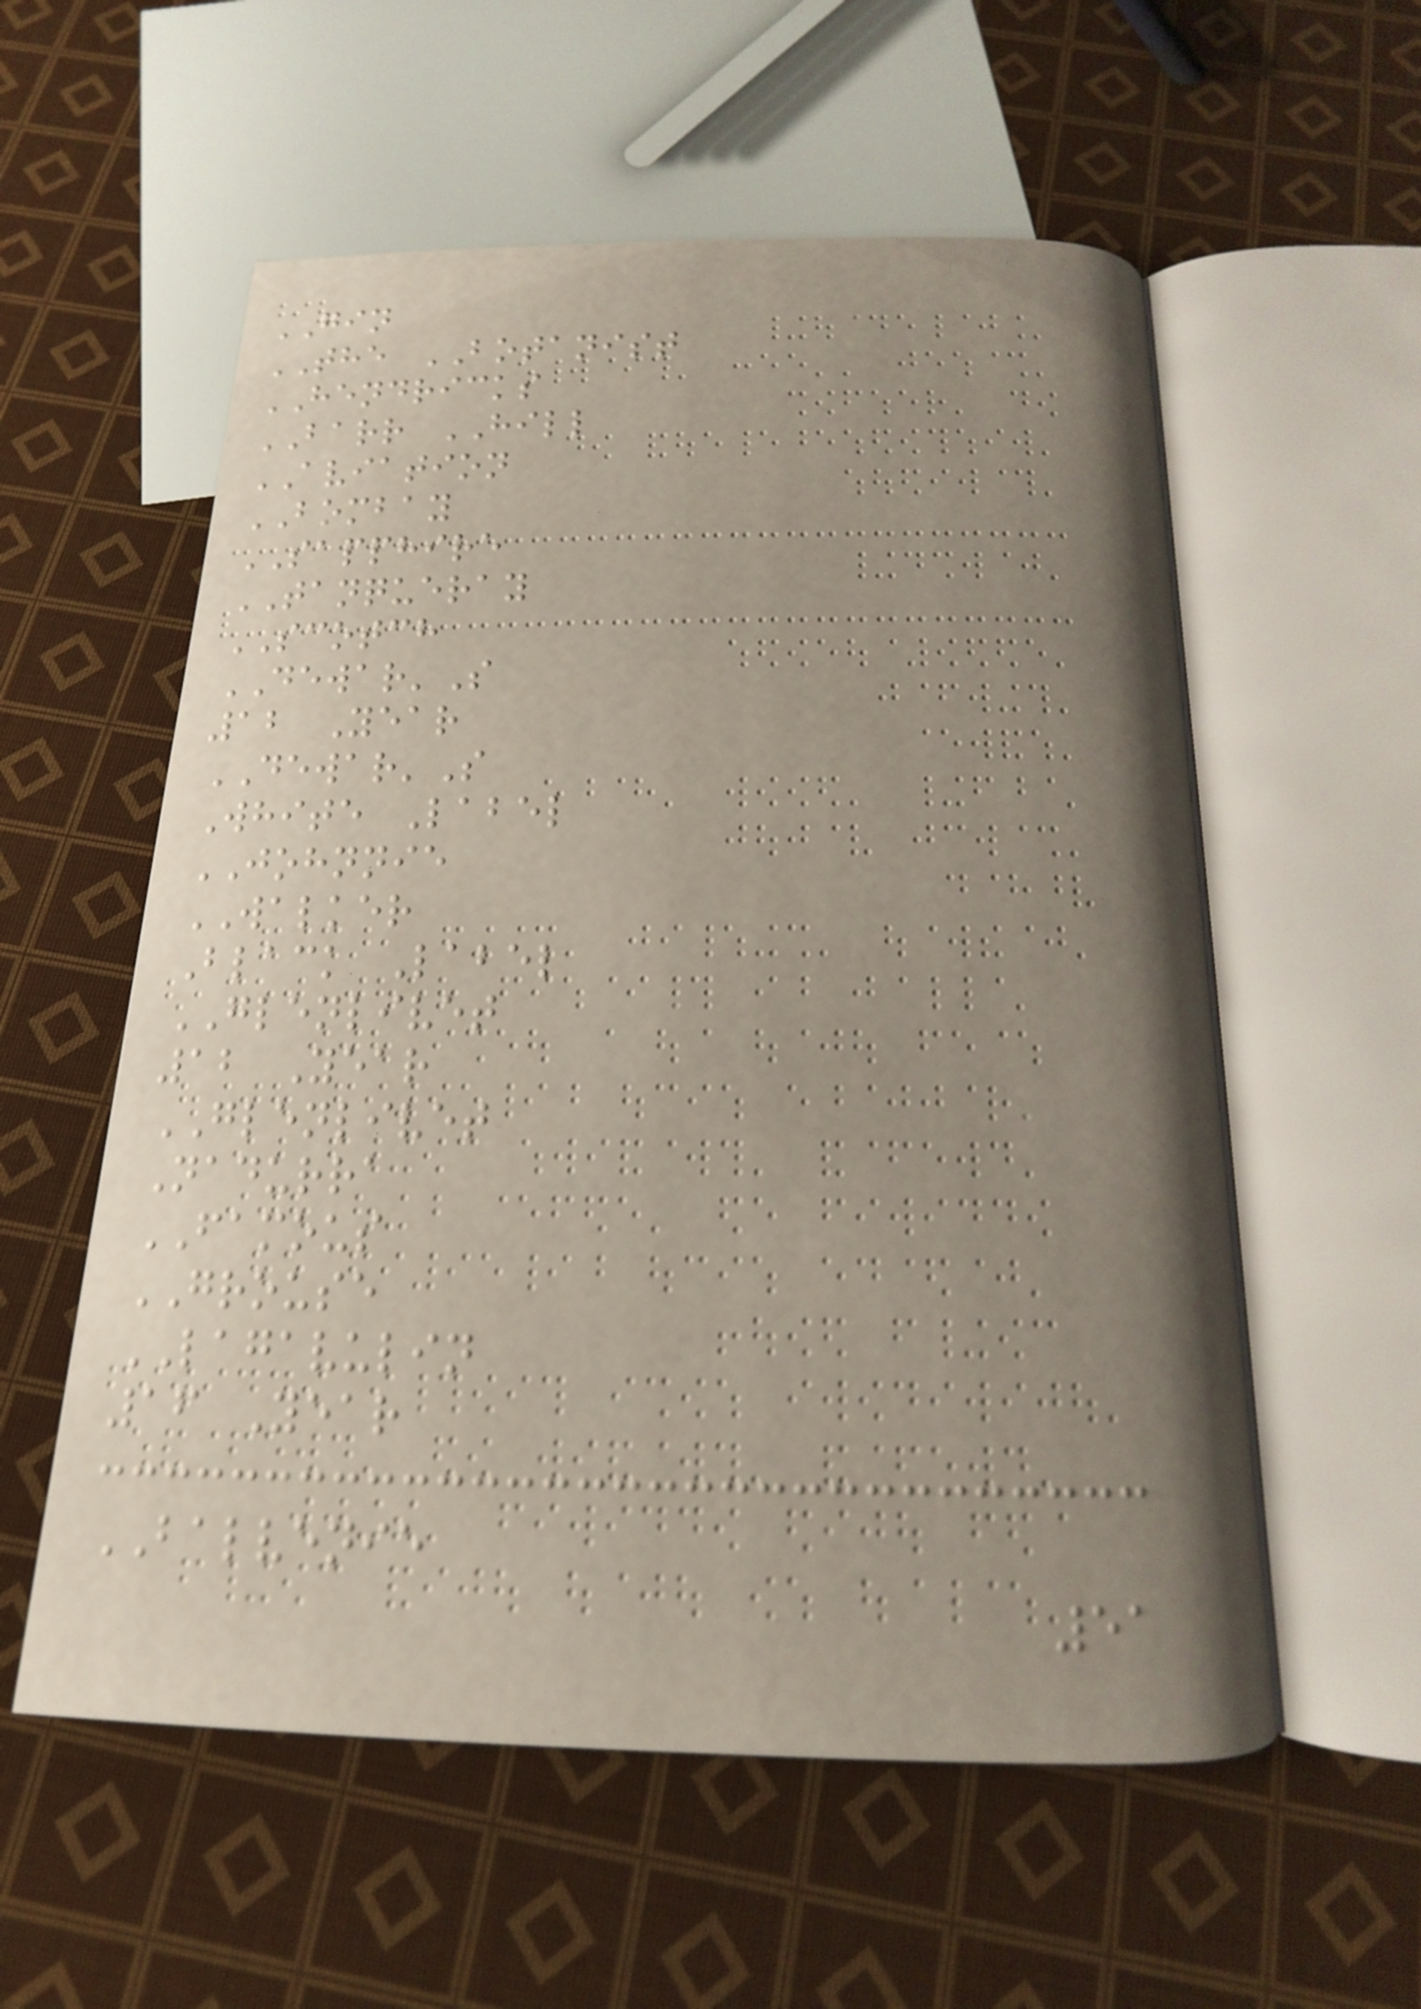GIN
THE BOTANIST
HENDRICKS
BARR HILL
AVIATION
BOMBAY
SAPPHIRE
TANQUERAY
SCOTCH
DEWAR'S
12 Year
DEWAR'S
White Label
JOHNNIE
WALKER
Black Label
GLENLIVET
12 Year
GLENLIVET
Nadurra
FAMOUS
GROUSE
LAGAVULIN
16 Year
BALVENIE
51
